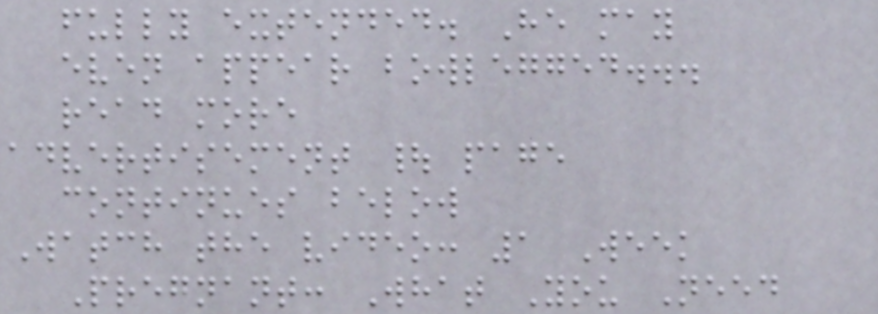fully extended. He may
even appear bowlegged...
read more
advertisement | page
continues below
Watch the video: 1 Week
Pregnant: What You Need
